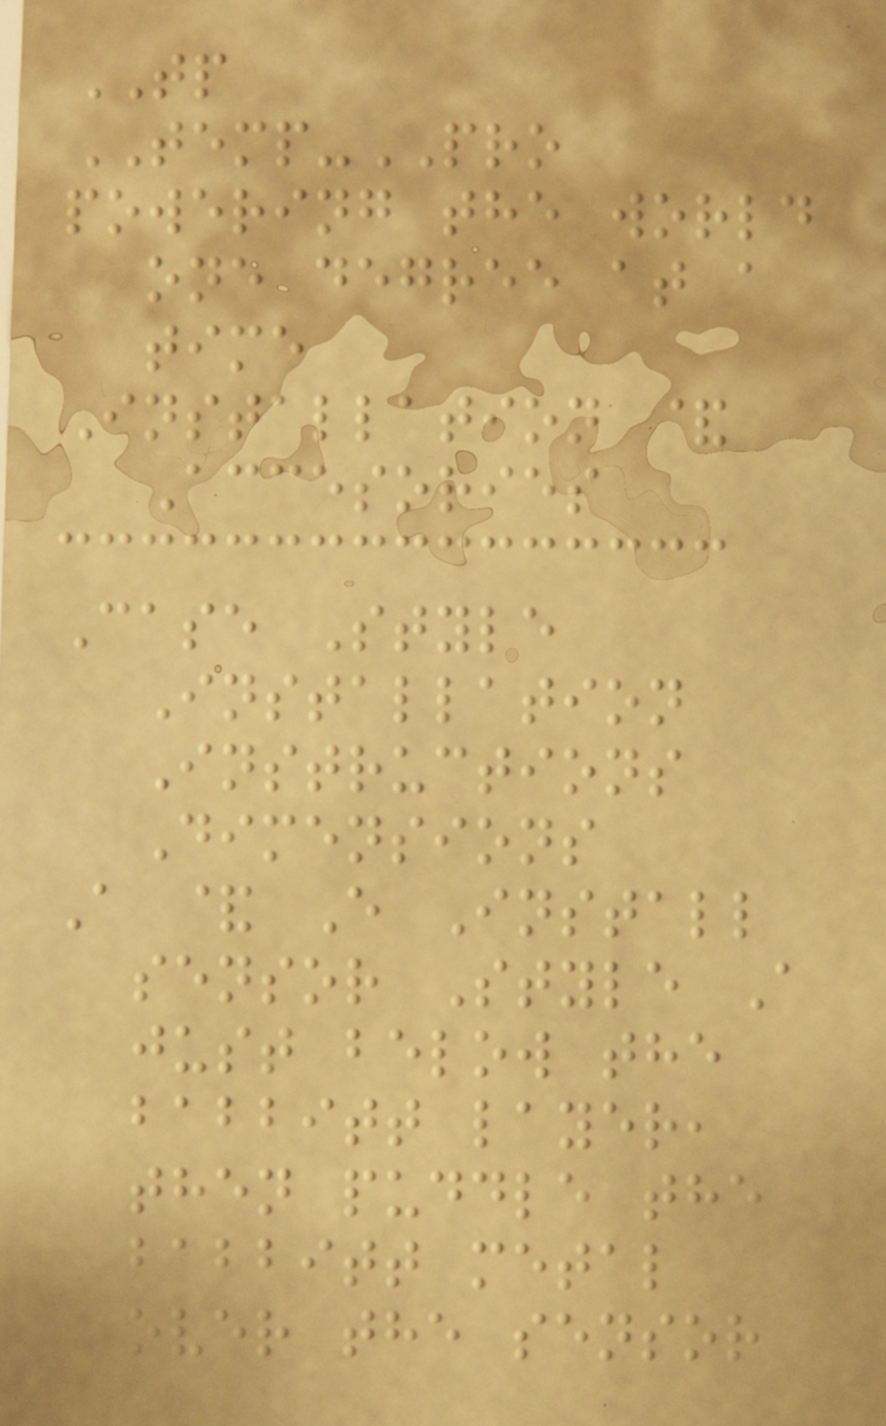TP
TEMP-PRO
powering the world
one degree at a
time
Installation &
Accesories
Case Style
Installation
Instructions
Dimensions
A & E Install
sensor Style A
just below the
babbitt layer,
then puddle the
babbitt metal
over the sensor
